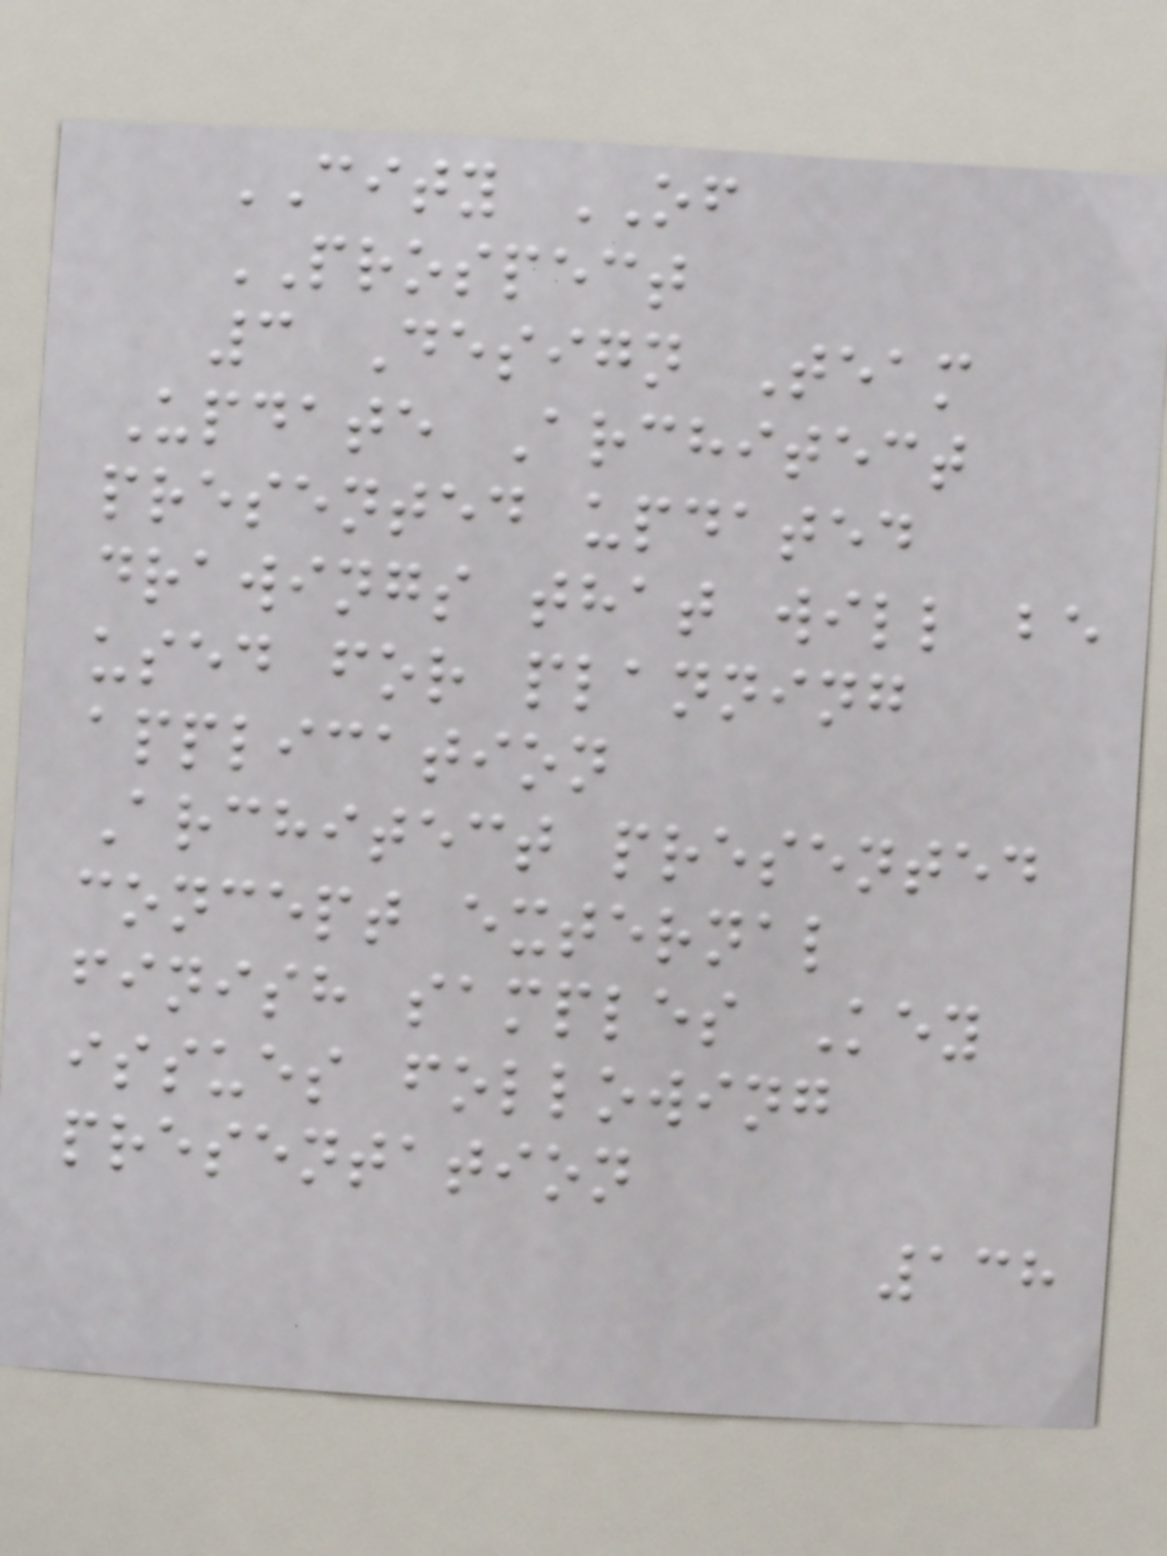CITY OF
PROSPECT
3 Design Team
Update Architect
presented updated
drawings that will be
used for planning
application
Architect presented
concept external
finish samples Key
issues following
presentation
138
